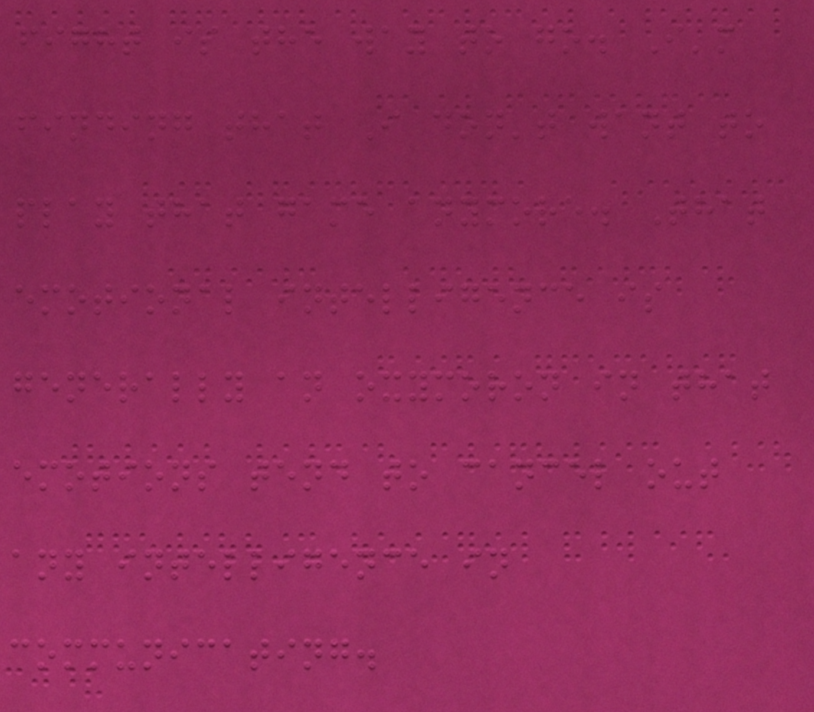fight is the way to go. I'm
finding that I don't want to
play that game anymore. That
emotional intelligence is
generally an oxymoron in that
emotions tend to cancel out
any intelligence in
communicating.
